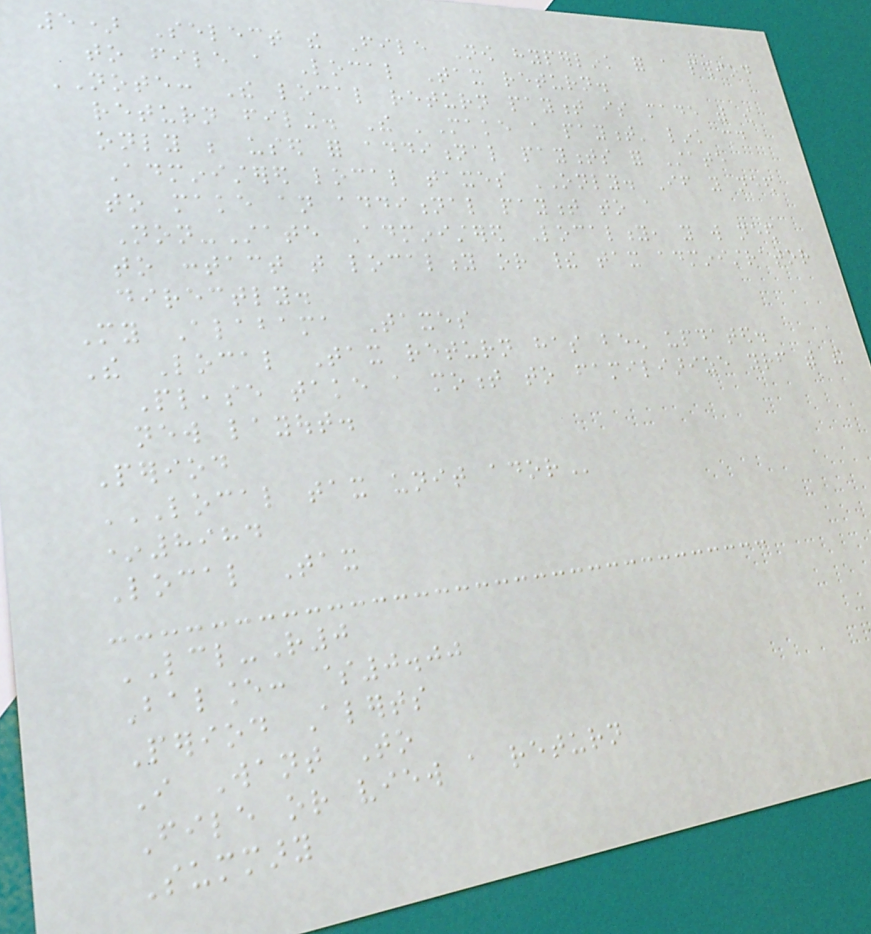5) Select the File Now hyperlink for a period
to file a Local Tax return.
NOTE: The local return payment is made with the
return filing. The 'Make a payment' link should
only be used for additional payments for State
Administered local taxes ONLY. If you need
to make an additional payment to a
Non-State Administered Locality, you will need
to contact that locality or their tax administrator
directly.
My Alabama Taxes
The Local Tax return has been updated.
Please take a moment to familiarize yourself with the
new layout.
Period
LOCAL TAX UNIT ADOR
*8984
Local Tax
LCL-R0
Balance: $0.00
Period Alerts
I Want To
File or view a return
Summary
